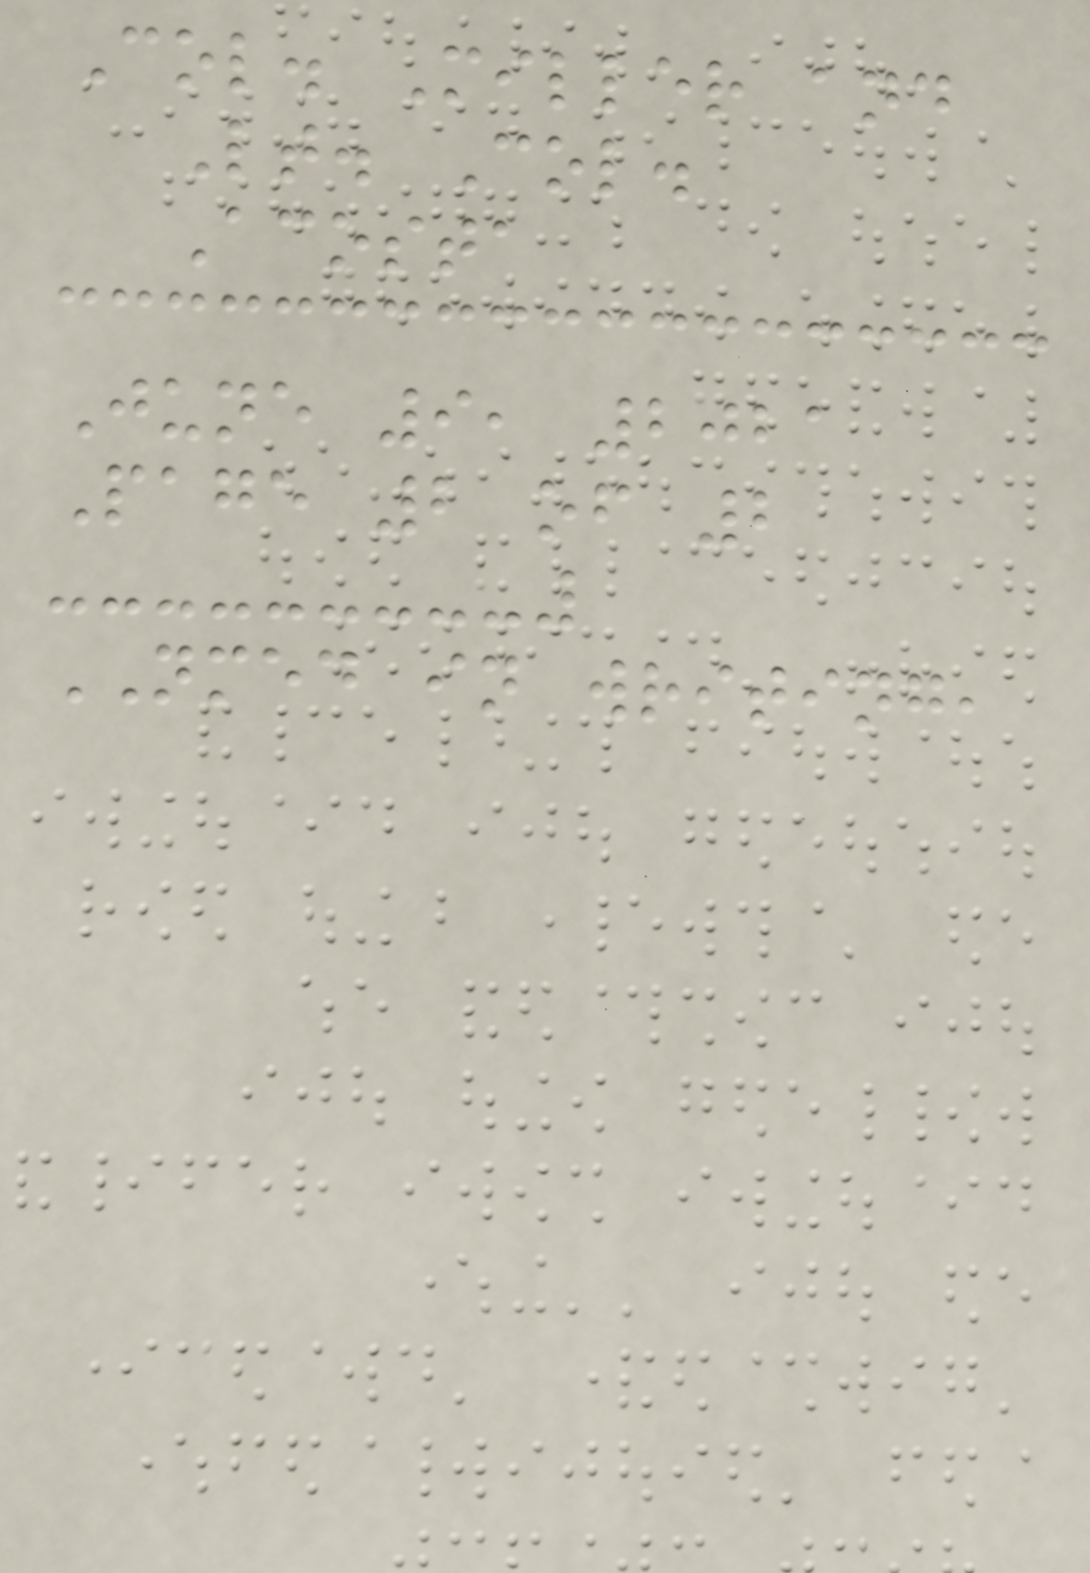Col. Miller and
Lt. Col.
Acosta
June 9, 2021
Page 2 of 2
NMED in writing,
